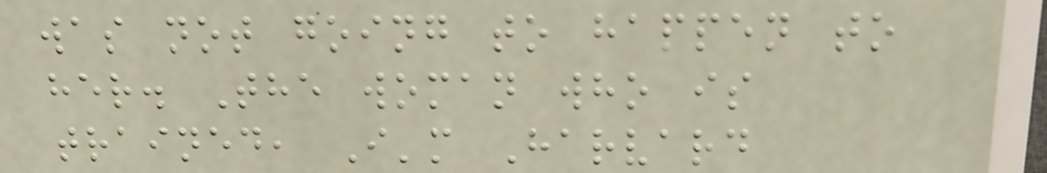was not going to happen to
her. The woman who is
trained, I'm Harvard
